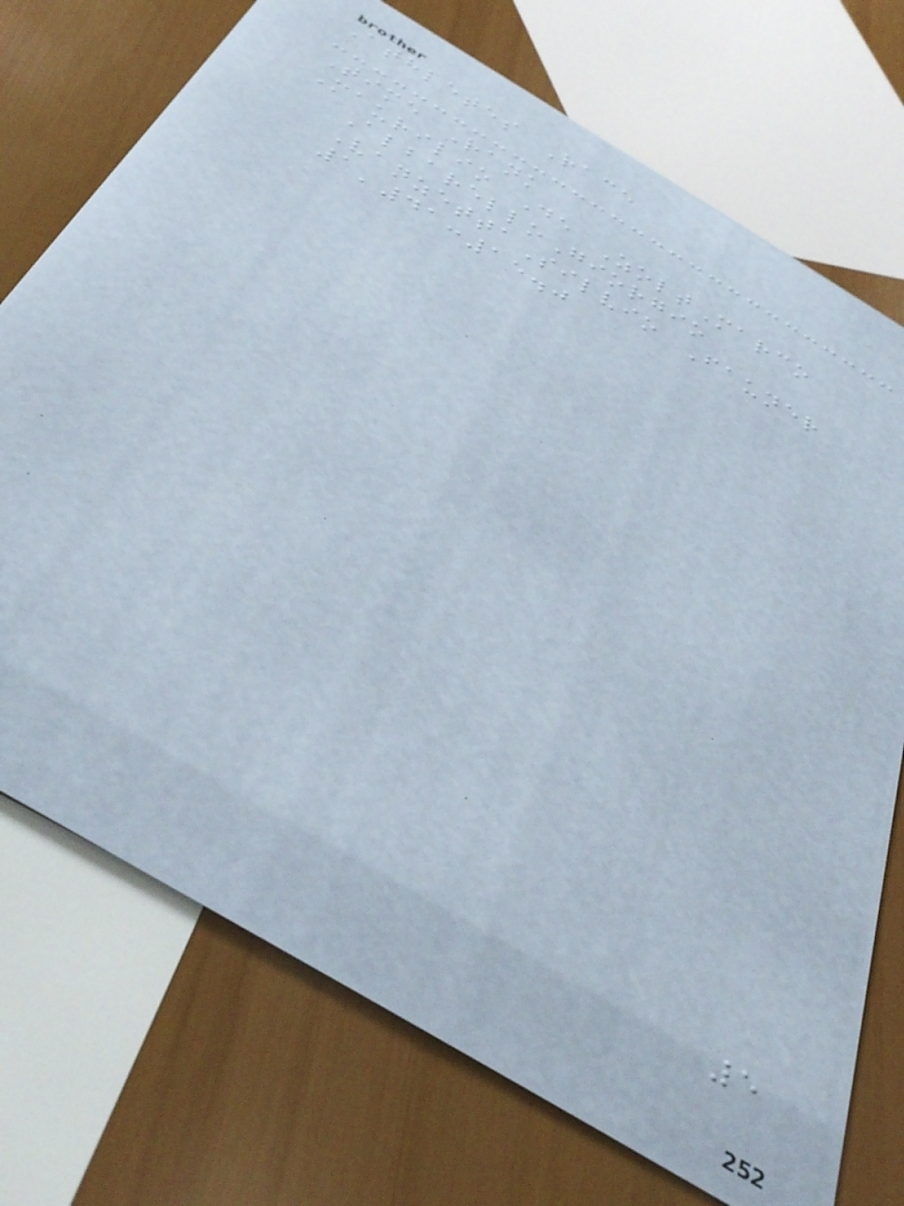Athletes Race
Time Rank
Maurilio De ZoltMarco
AlbarelloGiorgio
VanzettaSilvio Fauner
1'41:15.0
5
